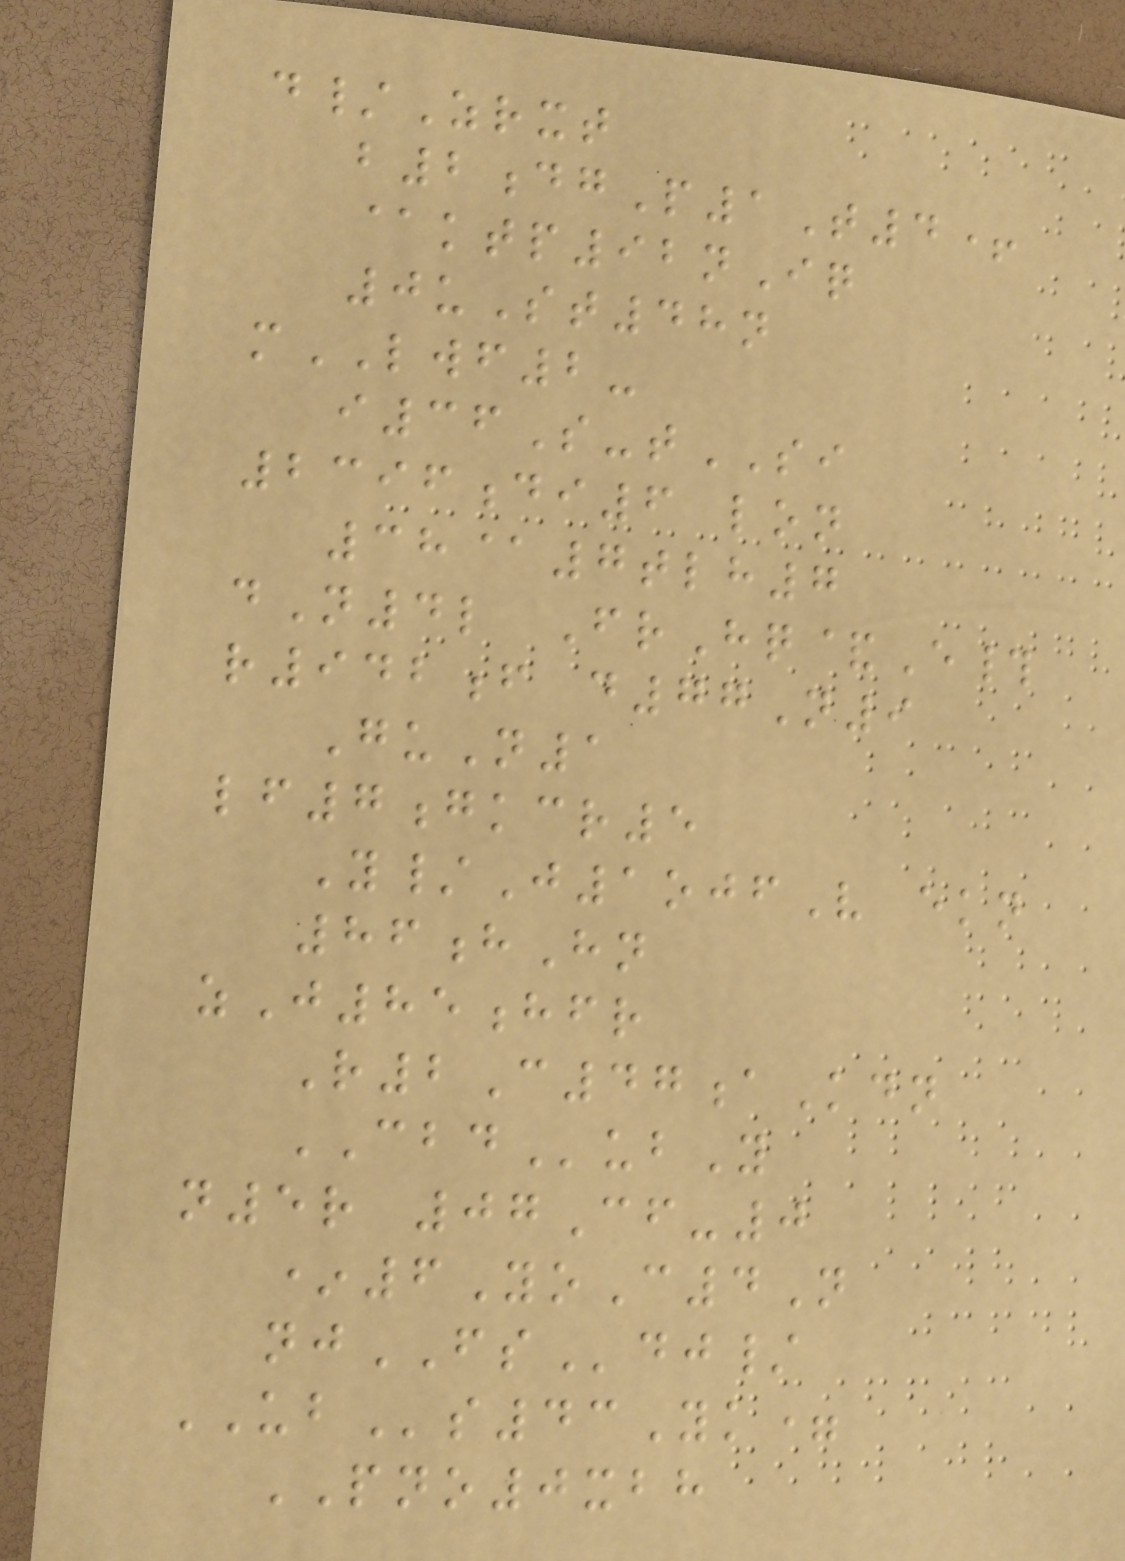d/Zrxt
b2dgP1T4+
@ktp92nIq
0uSt48n
mLWF2-
i36S-tSI
2396di6 lon
38@7tlh7
dN4l FrHq&E#
r942f d77N9
GuN1
lf7gkcr5
Y/J1ojfV ekn
86hHn
zJ85hfr
R2C47aKdn
CBDubY
n5r 07Cf-0
*6YoC4N
njFSdj/
UBs43Yk=
PNO0xbh
